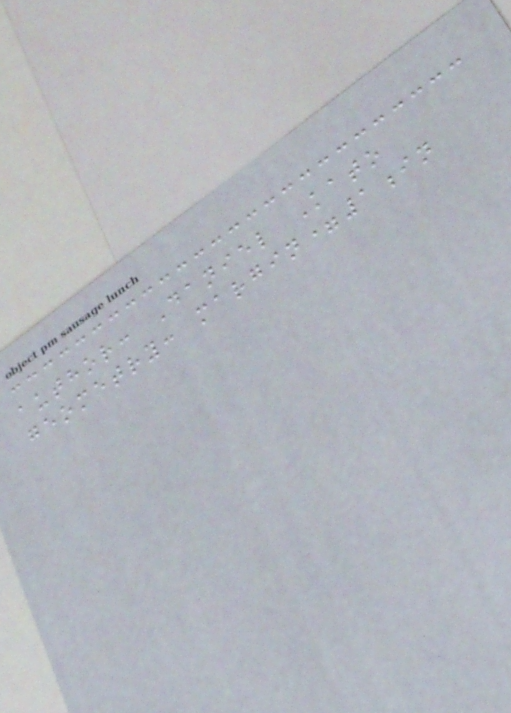author: Daniel Kato
geometry: margin=1in
